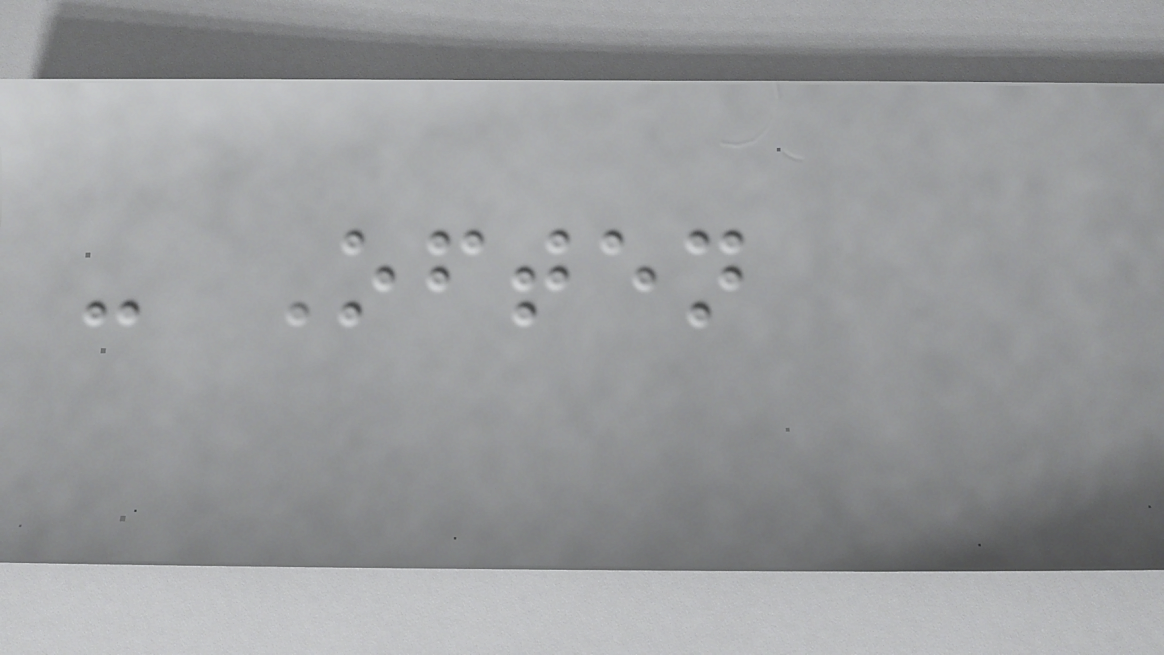- Often
